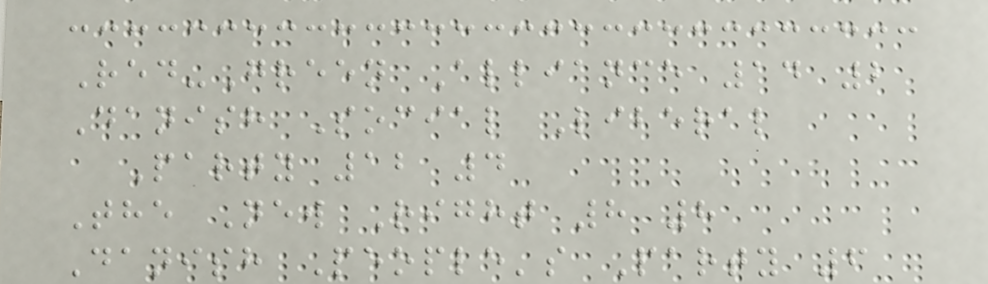Red-Green Alliance 14 2
Danish Social Liberal
Party 12 4
The New Right 8 8
Danish People's Party 6
